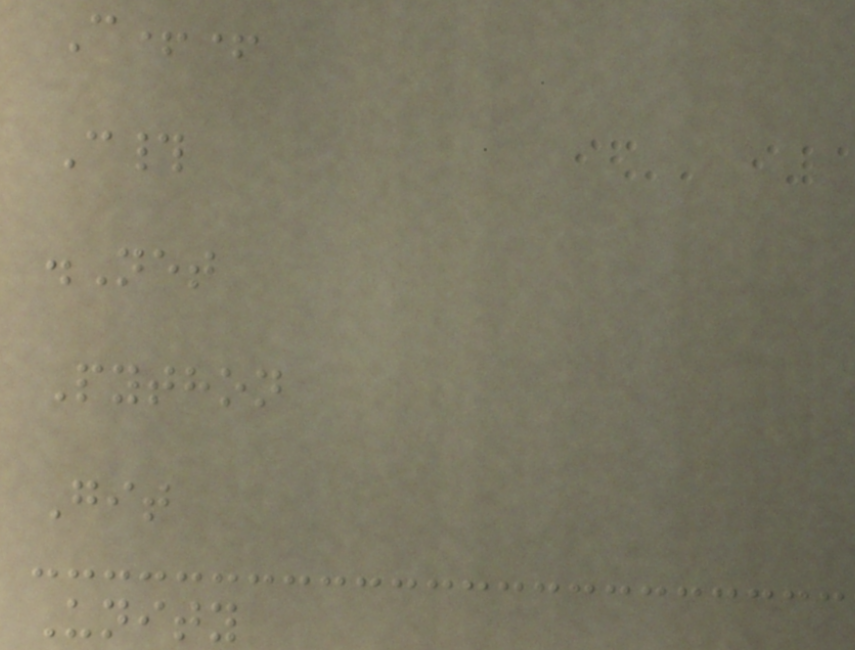C++
C#
.Net
Python
Git
Unity
